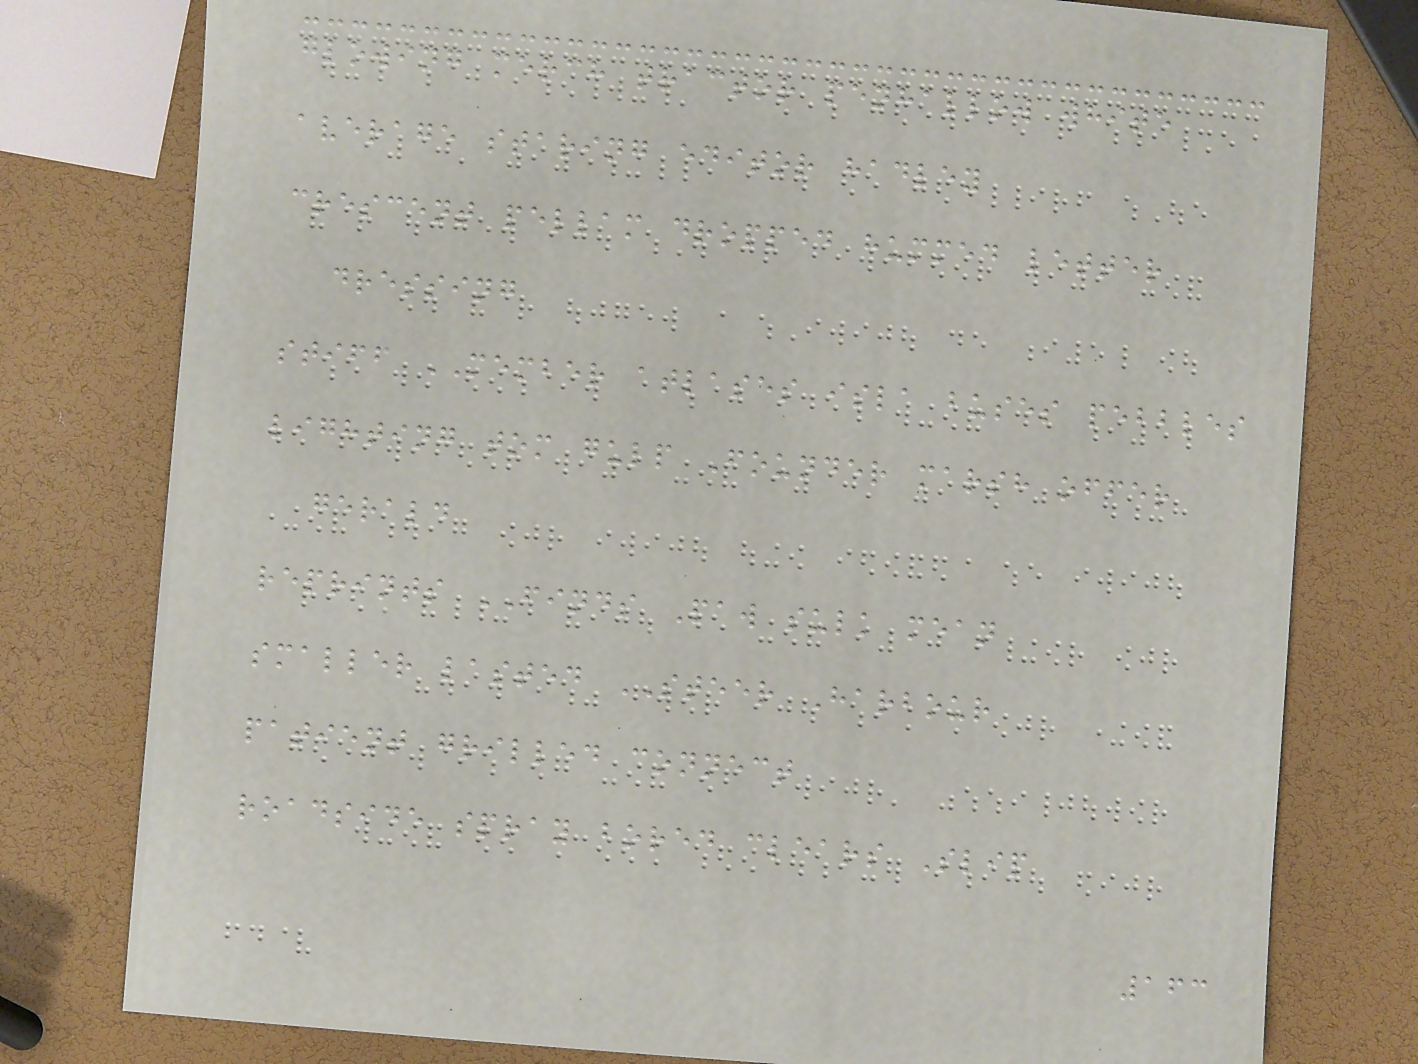glowing merch tractor penhallow white
average staring editor hadley
crescent pellam dropped hummed letter
dressing
stiff MEMBER atlases isla buses pebbles
lighting tom gulp Founder marsh offer
gerald
reprints FINDS Paw sulk mean
smaller lasted STEER Harbour
patient grilled connect
roadside spray bored clears Slip
163
